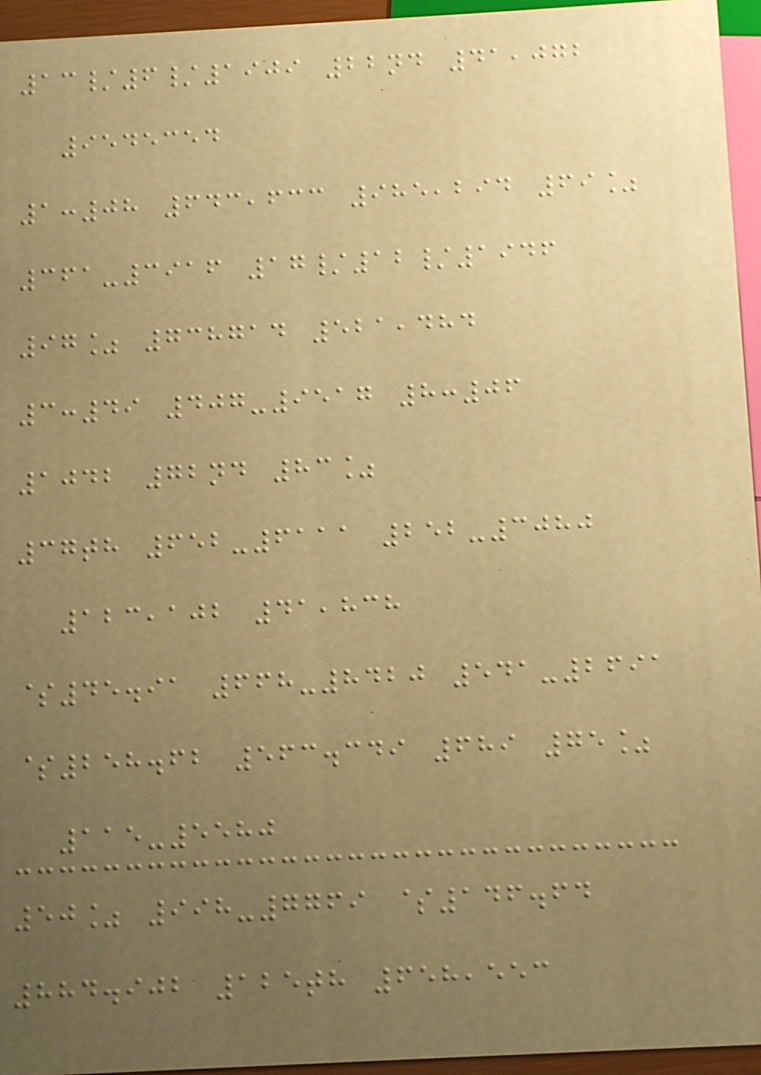13/6/1909 22nd 41,072
9545354
1:08 643,633 985,294 69%
361-3916 17/12/1946
97% 738714 521,484
3:49 407-9517 8:06
1042 72nd 83%
37th 652-6111 252-3080
123,102 41,838
$45.91 668-8420 541-2691
$258.62 563.349 689 75%
115-5580
50% 998-7769 $146.64
884.902 125th 658,553
